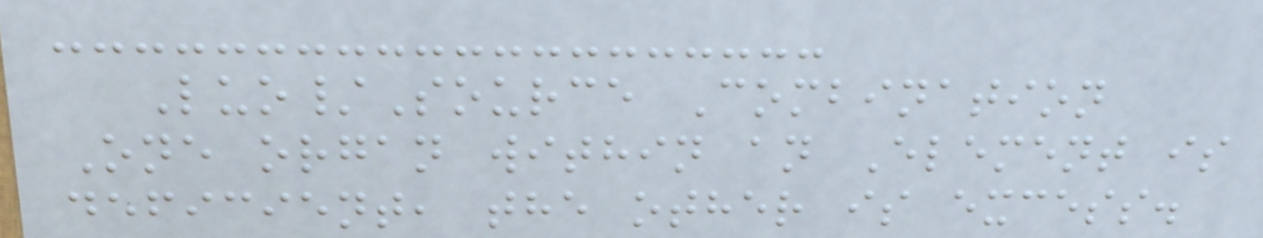Luo/Source Combination
One organ within an Element is
deficient, the other is excess.
